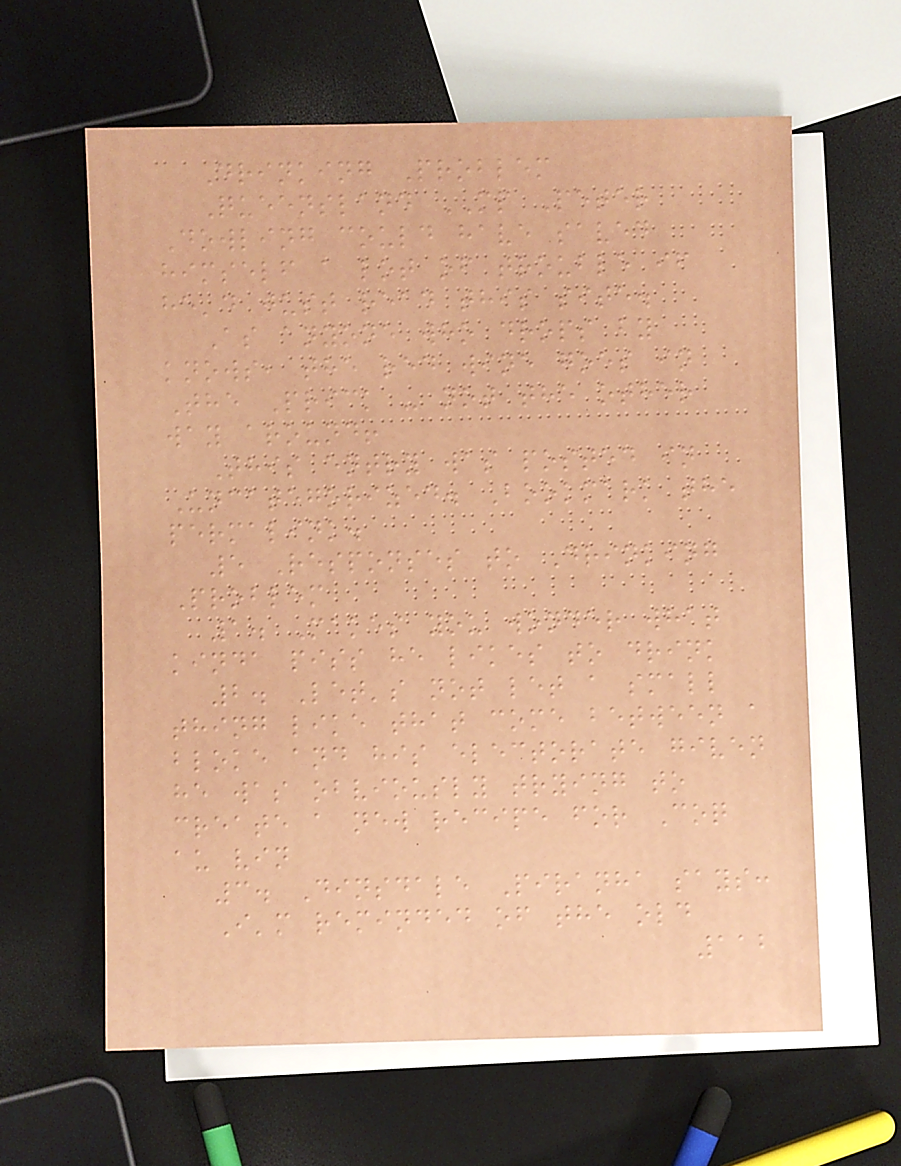Drinking Problem
Queensland MP Peter
Dowling could have saved
himself a lot of trouble if
he'd just read this site.
As anyone who drops by
knows, the red wine goes in
The Prick - not the other
way around!
This entry was posted in
Uncategorized. Bookmark the
permalink.
5 Responses to Drinking
Problem
1. Makes you wonder what
kinda piss he likes to drink
2. Let's not let a small
thing like that come between a
bloke and his electorate given
he was obviously trying to
create a new recipe for Coq
au vin
3. Dinsdale Piranha says:
I'm reminded of the old
112
